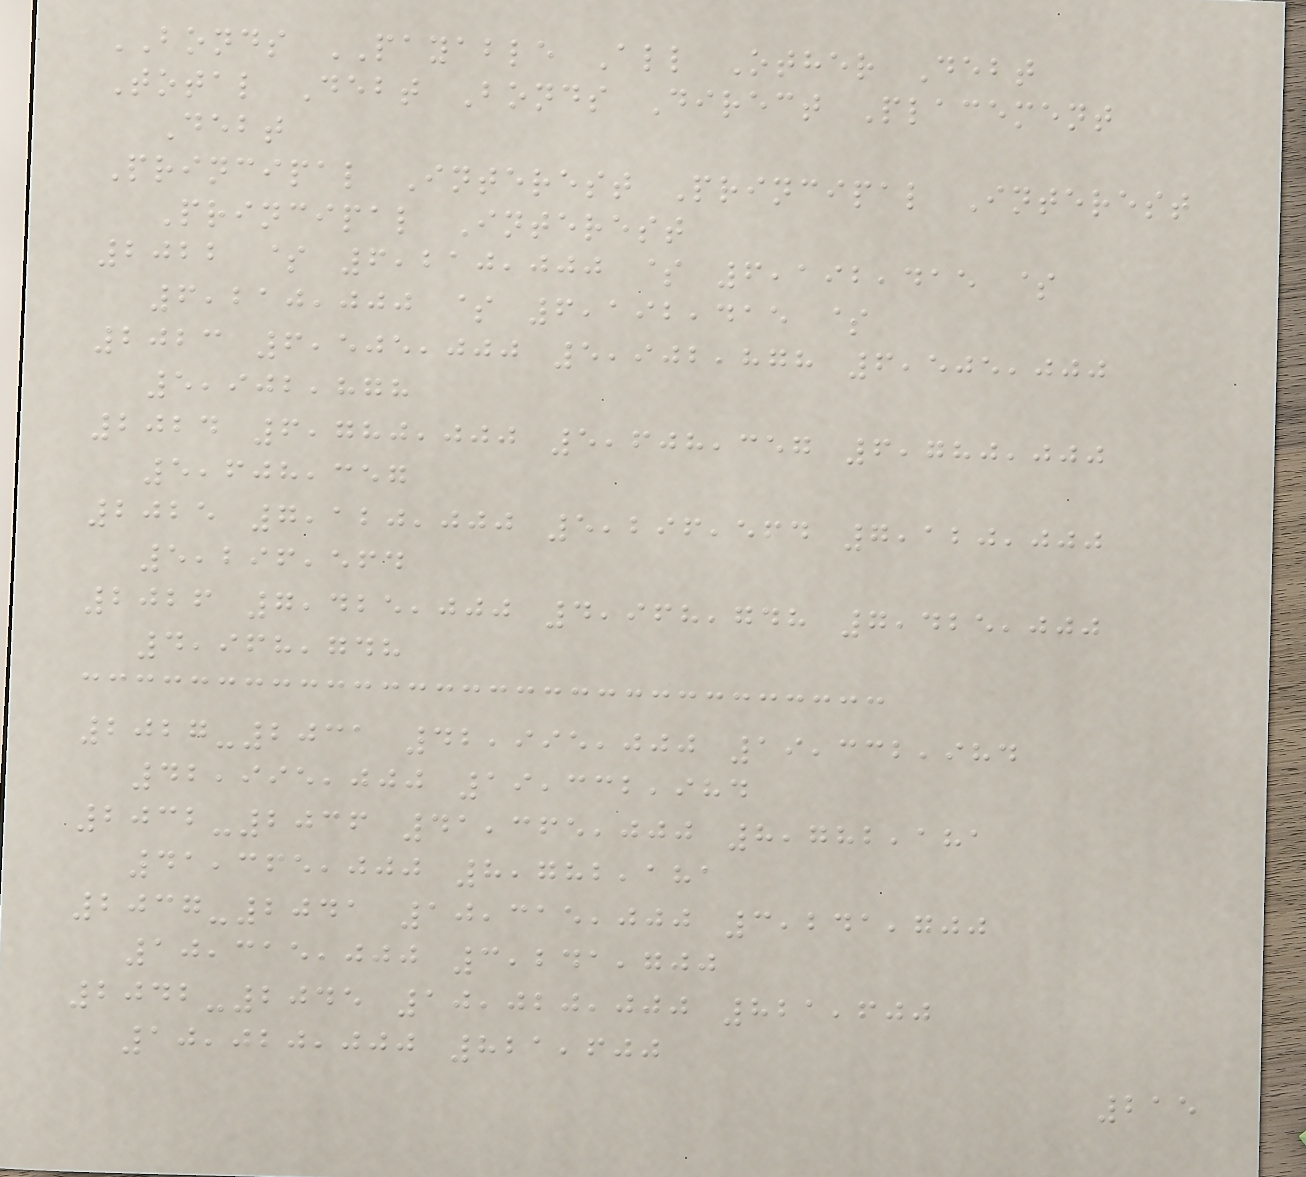BONDS PAYABLE All Other Debt
Total Debt Bonds Direct Placement
Debt
Principal Interest Principal Interest
Principal Interest
2022 $ 6,210,000 $ 6,192,415 $
6,210,000 $ 6,192,415 $
2023 6,505,000 5,902,878 6,505,000
5,902,878
2024 6,780,000 5,608,357 6,780,000
5,608,357
2025 7,120,000 5,296,564 7,120,000
5,296,564
2026 7,425,000 4,968,748 7,425,000
4,968,748
2027-2031 42,995,000 19,332,984
42,995,000 19,332,984
2032-2036 41,365,000 8,782,181
41,365,000 8,782,181
2037-2041 10,315,000 3,241,700
10,315,000 3,241,700
2042-2045 10,020,000 821,600
10,020,000 821,600
215
